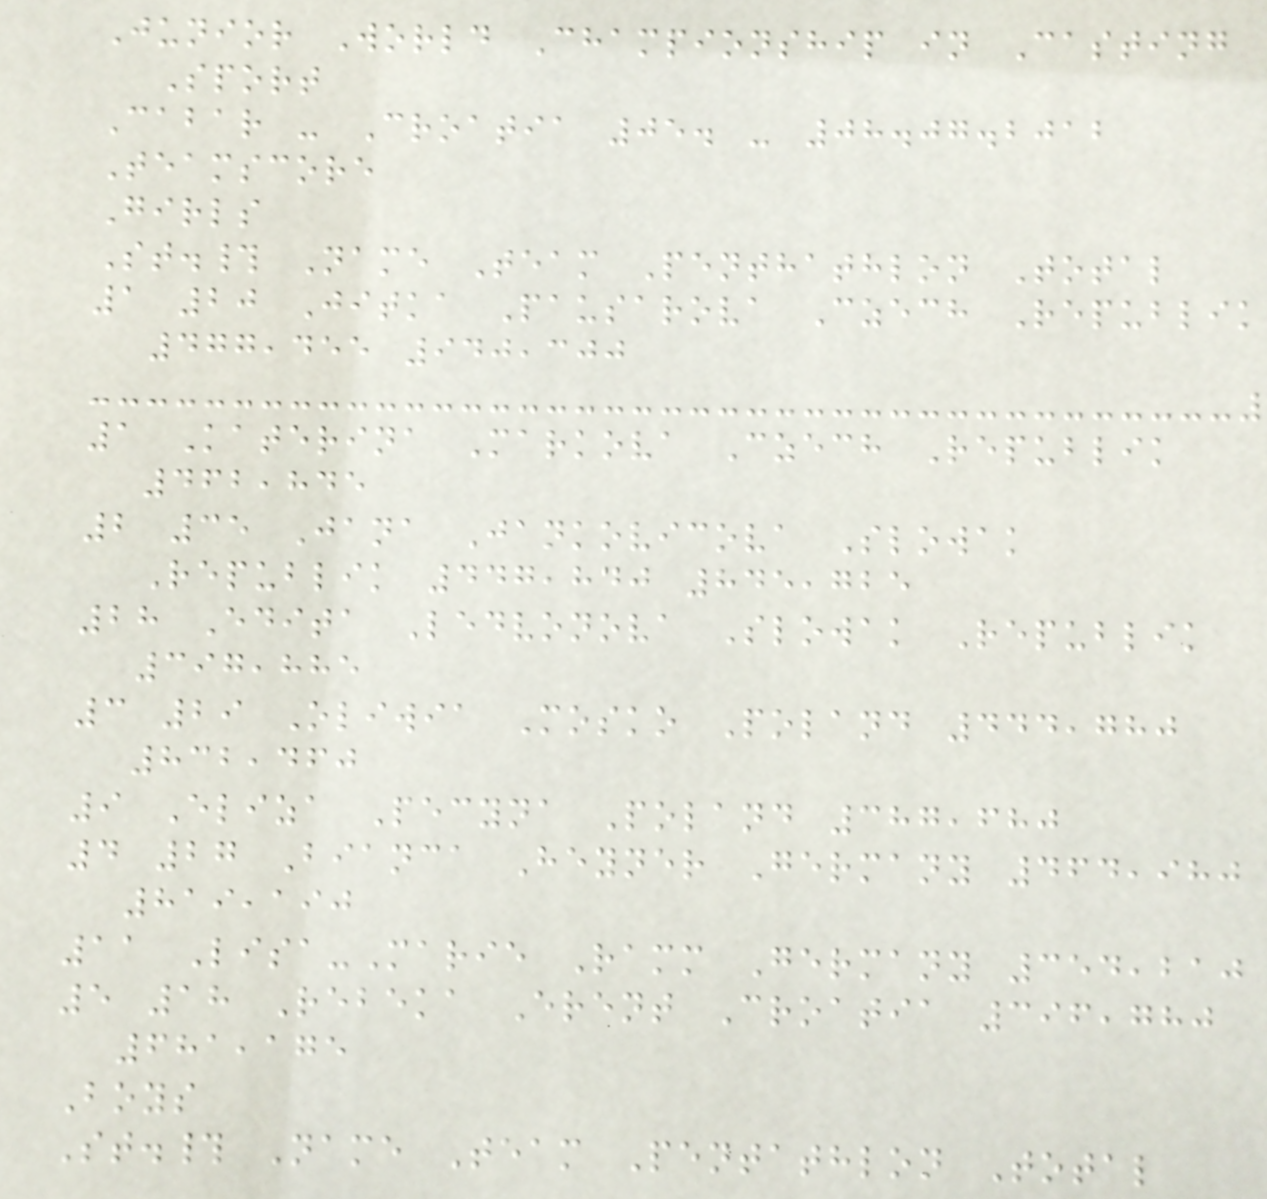Junior World Championship in Casting
Sport
Cabar - Croatia 05. - 08.07.2012
Teamscore
Girls
St.# Name Team Penthathlon Total
1 20 Jitka Pausarova Czech Republik
477,455 940,300
1 Katerina Markova Czech Republik
462,845
2 35 Jana Jankovicova Slowak
Republik 447,840 845,725
28 Edita Ledvonova Slowak Republik
397,885
3 29 Oliwia Mosko Poland 444,780
832,460
9 Eliza Pecyna Poland 387,680
4 27 Bianca Heyner Germany 464,980
819,190
11 Lisa-Marie Ramm Germany 354,210
5 18 Rebeka Erent Croatia 396,780
681,175
Boys
St.# Name Team Pentathlon Total
